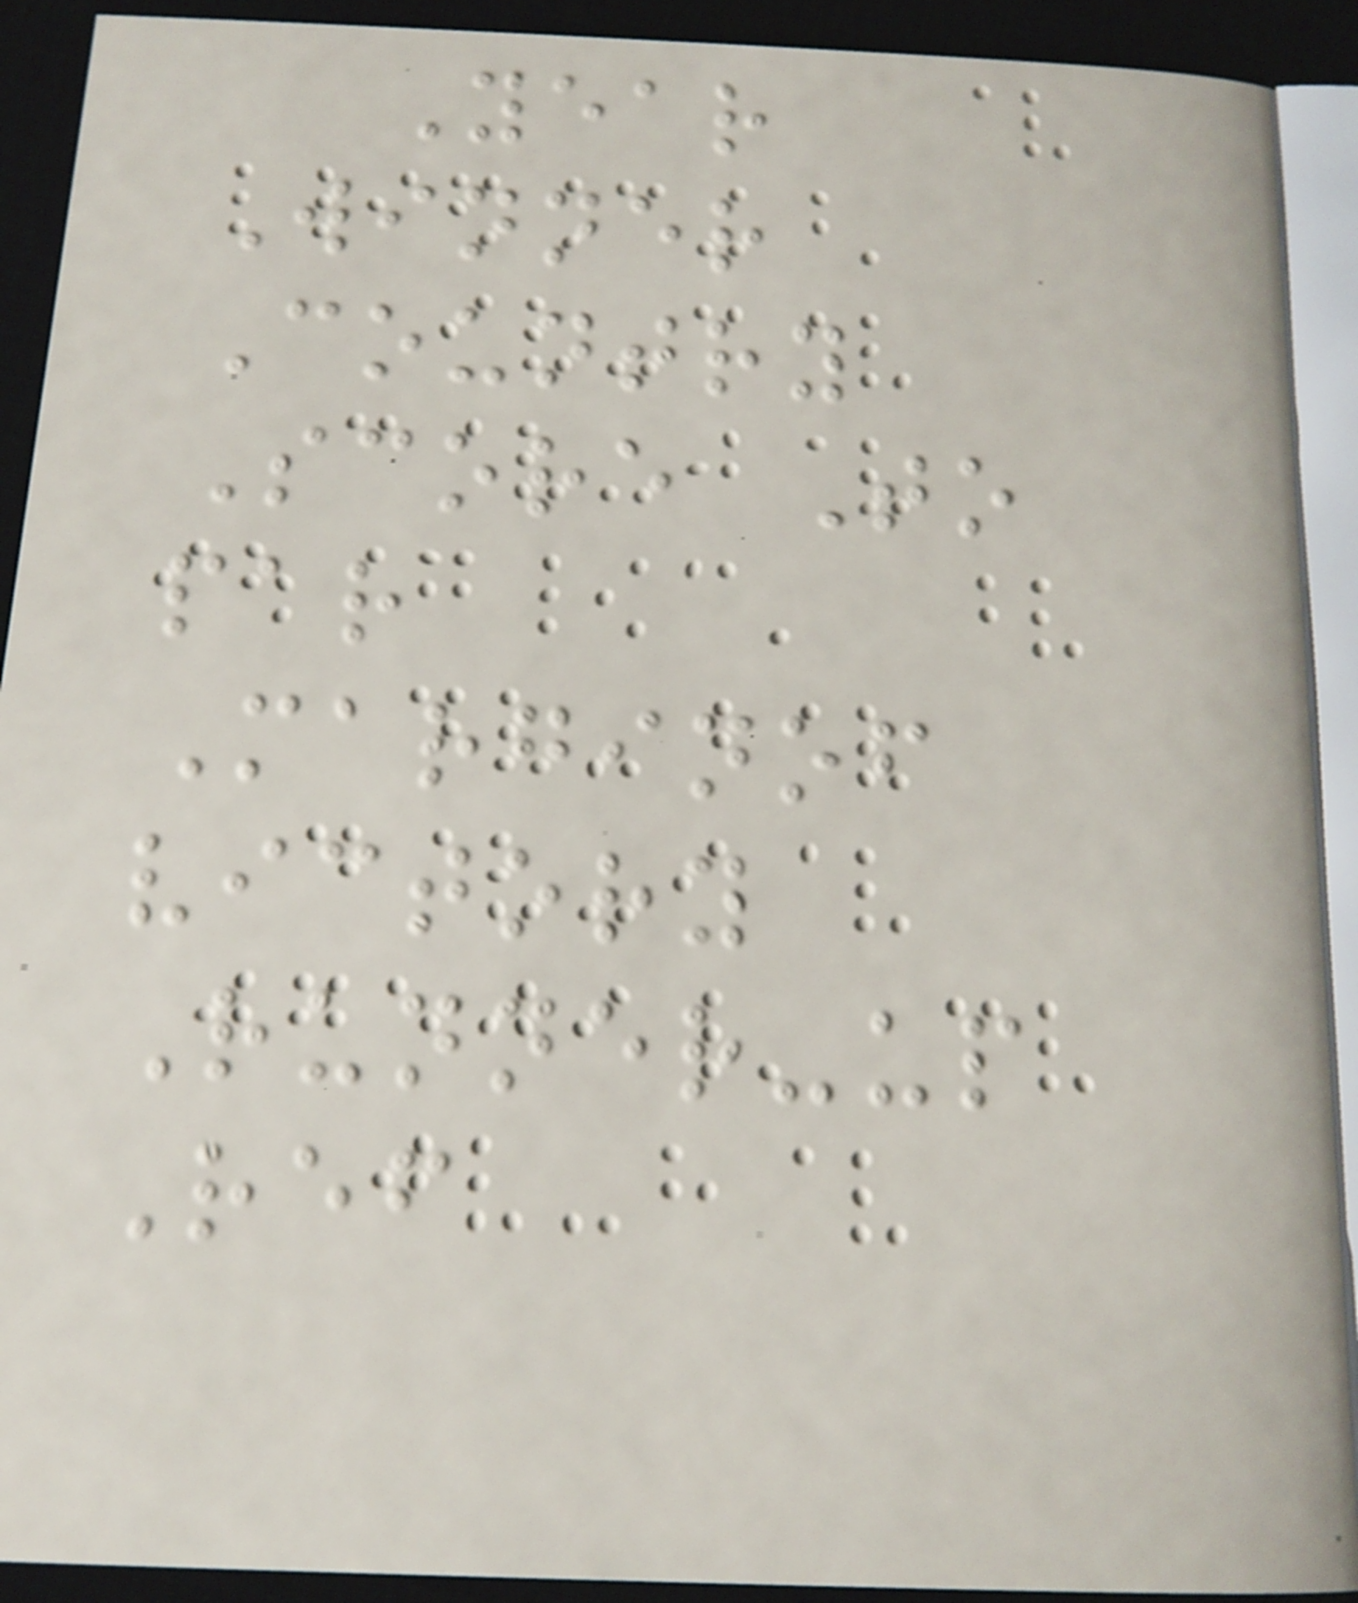Year
Winner
Country
Score To
par
Marginof
victory
Runner-up
Ref
